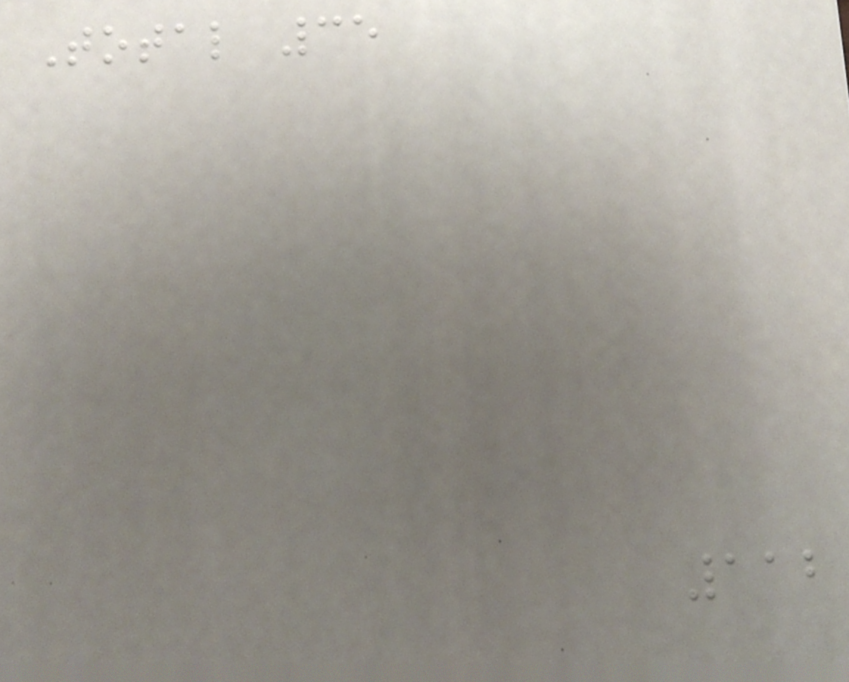Total 35
112
